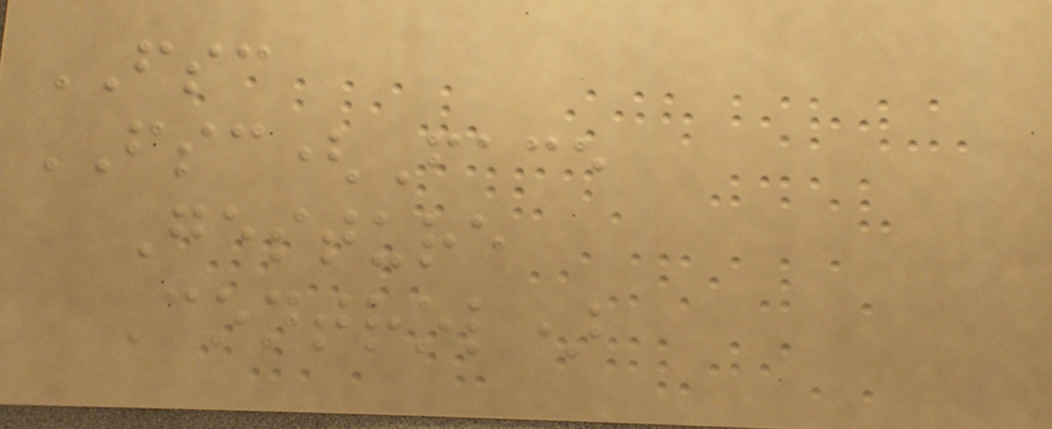FSC
FSC(Face
Gesture
Control)
